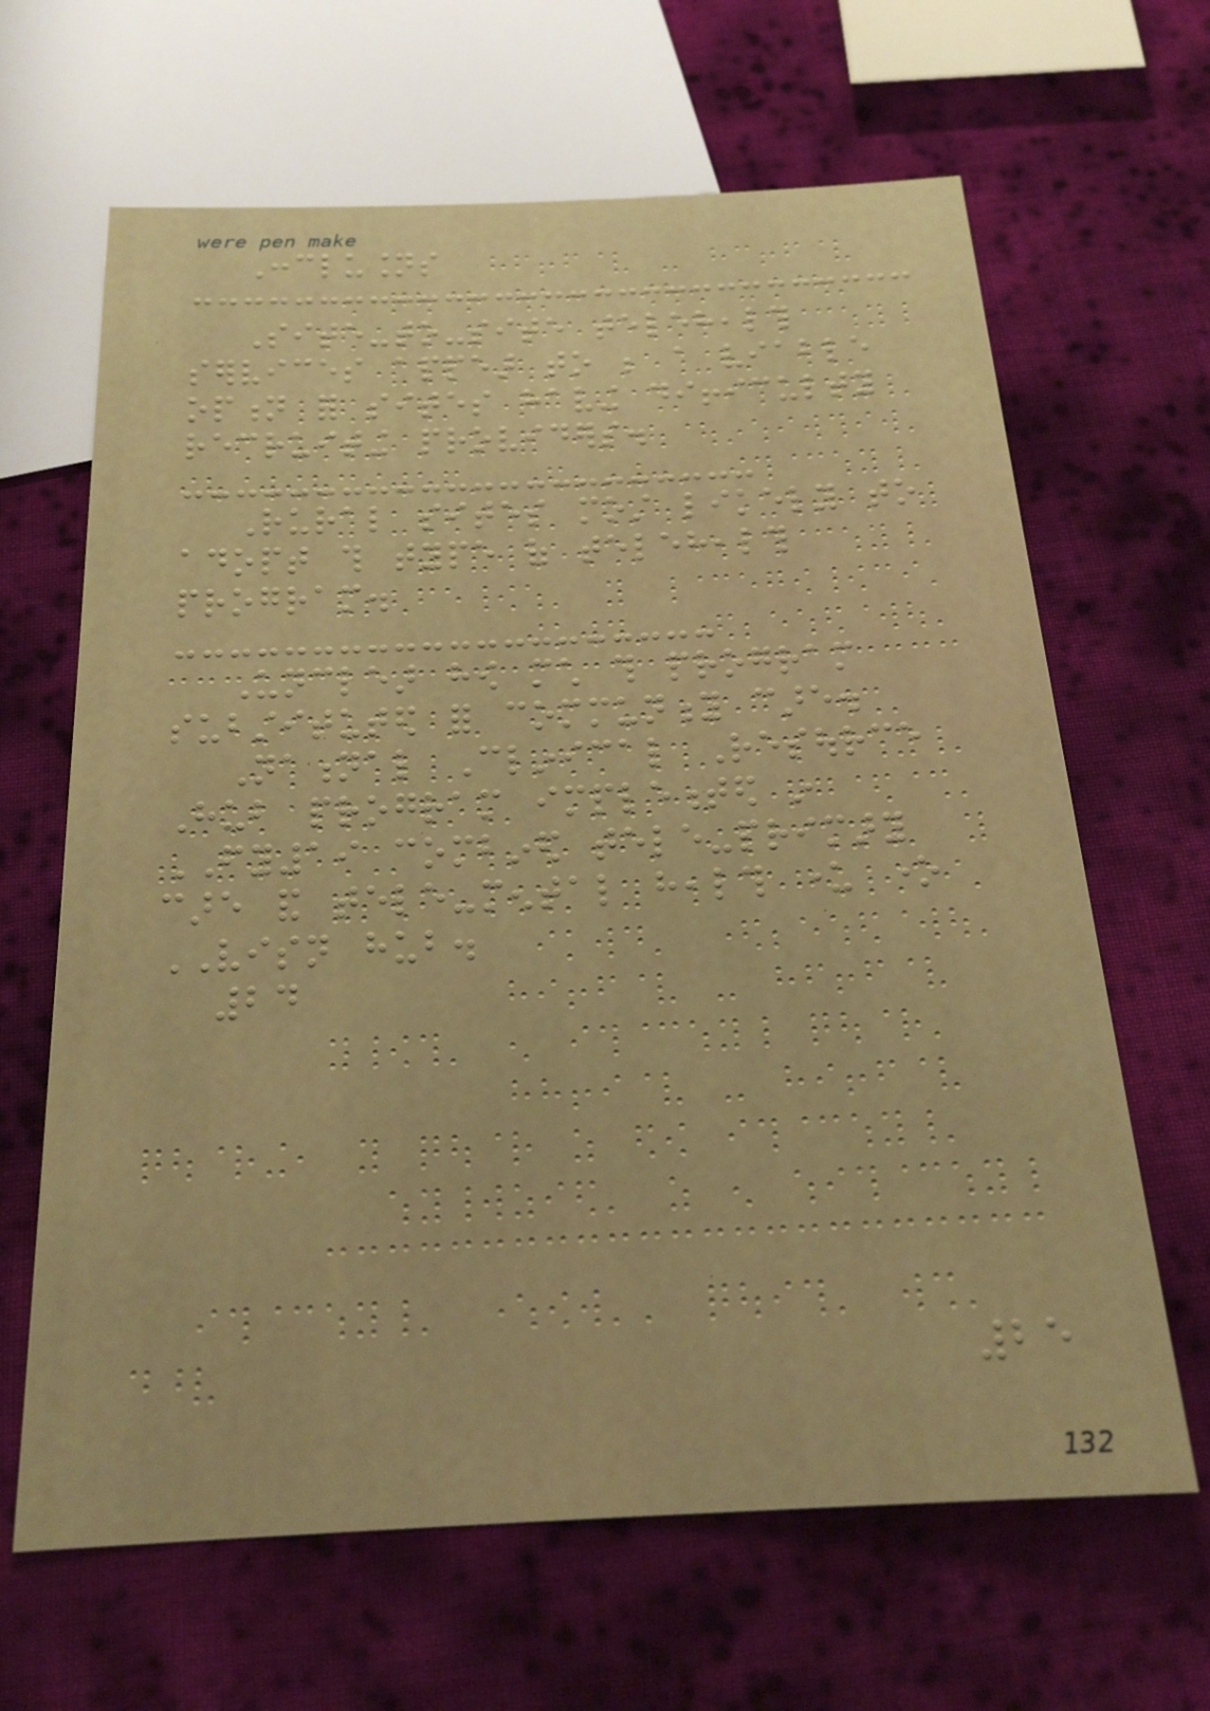Conclusions
Site-to-site telehealth
services appear to be a viable
option for sites having difficulty
recruiting providers.
Rural sites most likely to
adopt this type of telehealth
program.
Unclear how much this program
substituted for community care.
National Clinical Resource
Hub program implemented in
FY19 combined tele-primary
care and tele-mental health under one
VISN hub.
24
25
